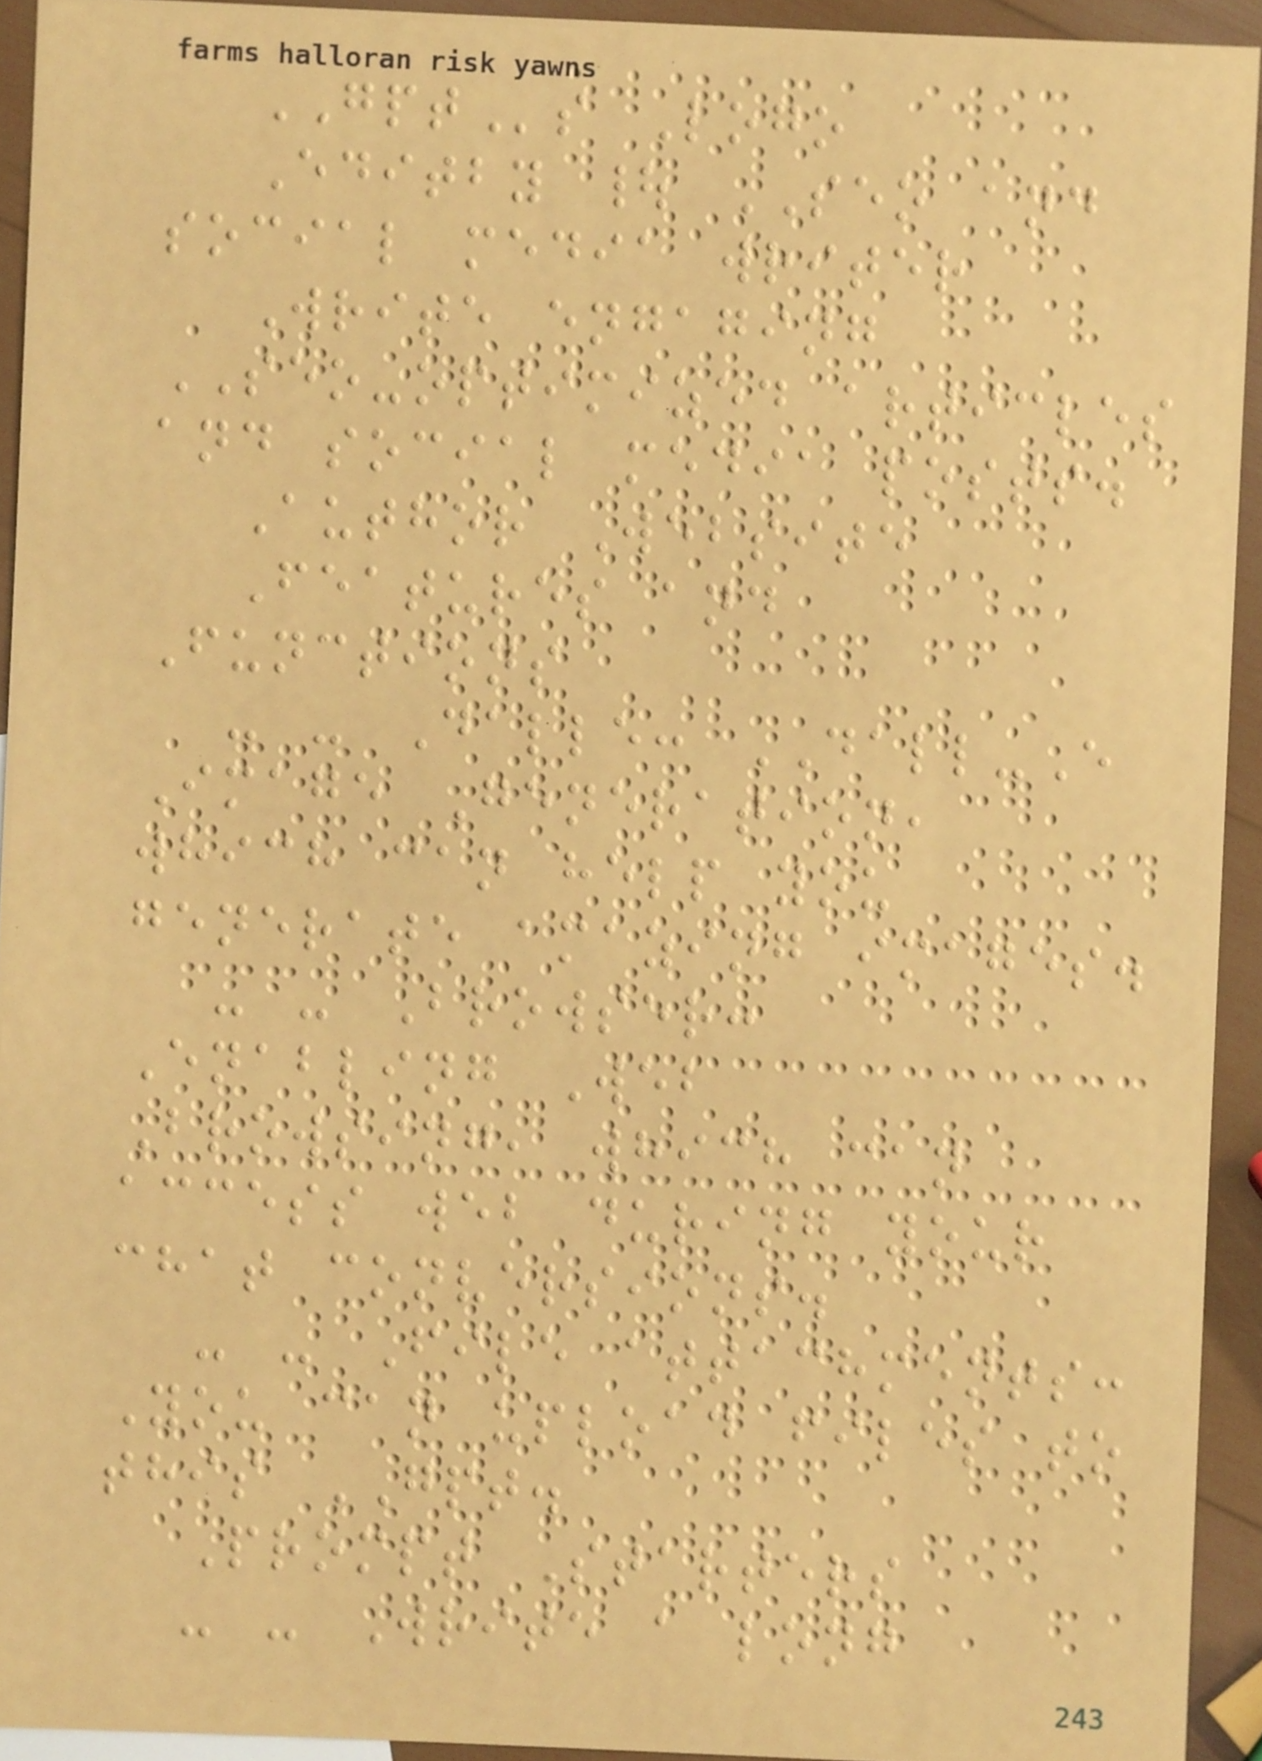GPTs Logo
Editby | SEO and
social media writer
Write engaging
SEO-optimized articles
and social media posts.
Author Website
Features and
Functions
- - Dalle: DALL-E
Image Generation,
which can help you
generate amazing images.
- - Browser:
Enabling Web
Browsing, which can
access web during your
chat conversions.
- - File attachments:
You can upload files to
this GPT.
Prompt Starters
- - Write a long
